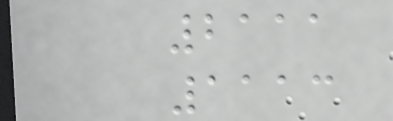2111
1113
